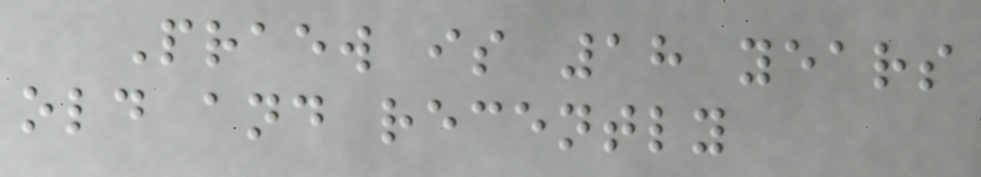Praew is 18 years
old and recently
